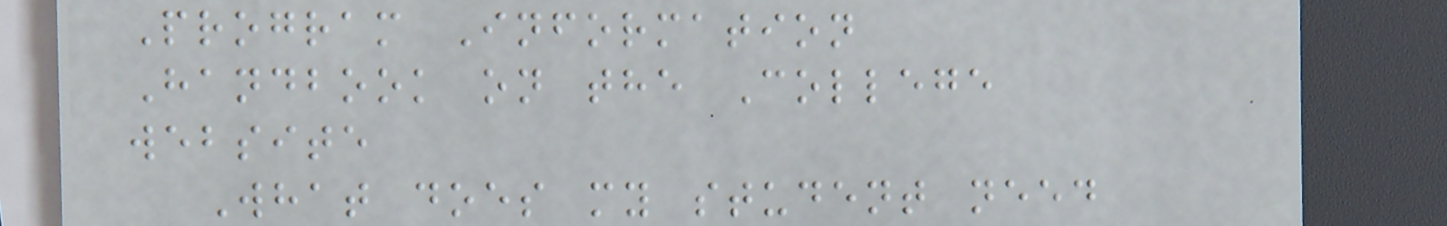Program Information
Handbook on the College
website
What does my student need
